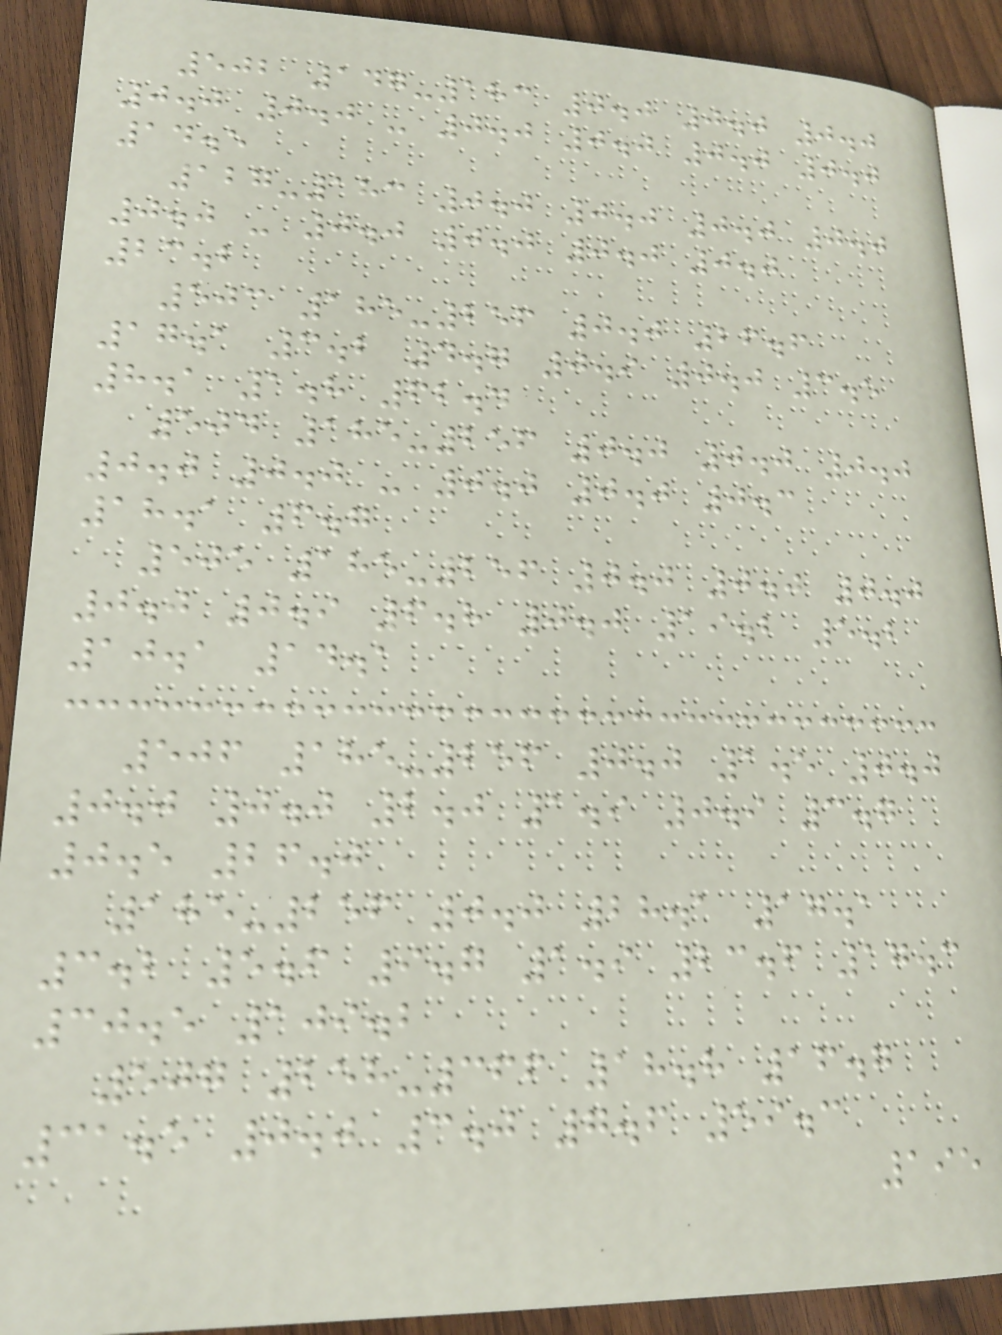502 147-183 0.0 0.0 0.0
0.0 0.0 - 0.0 0.0 0.0 0.0
14.5
127-183 0.0 0.0 0.0 0.0
0.0 - 0.0 0.0 0.0 0.0
23.2
503 185-256 0.0 26.6
17.1 3.2 4.7 0.9 0.0 3.5
8.1 1.8 62.4
504 185-256 0.0 0.0 0.0
0.0 0.0 - 0.0 0.0 0.3
18.1 6.7
505 185-256 0.0 0.0 0.0
0.0 0.9 6.8 0.0 19.2 5.2
10.1 14.1
506 185-256 0.0 1.5 0.0
0.0 0.0 2.0 1.9 0.9 3.7
0.5 26.0
185-256 0.0 28.1 17.1
3.2 5.6 9.7 1.9 23.6 17.3
30.5 109.2
507 258-366 18.8 16.7
31.5 0.0 3.0 7.6 59.3
195
